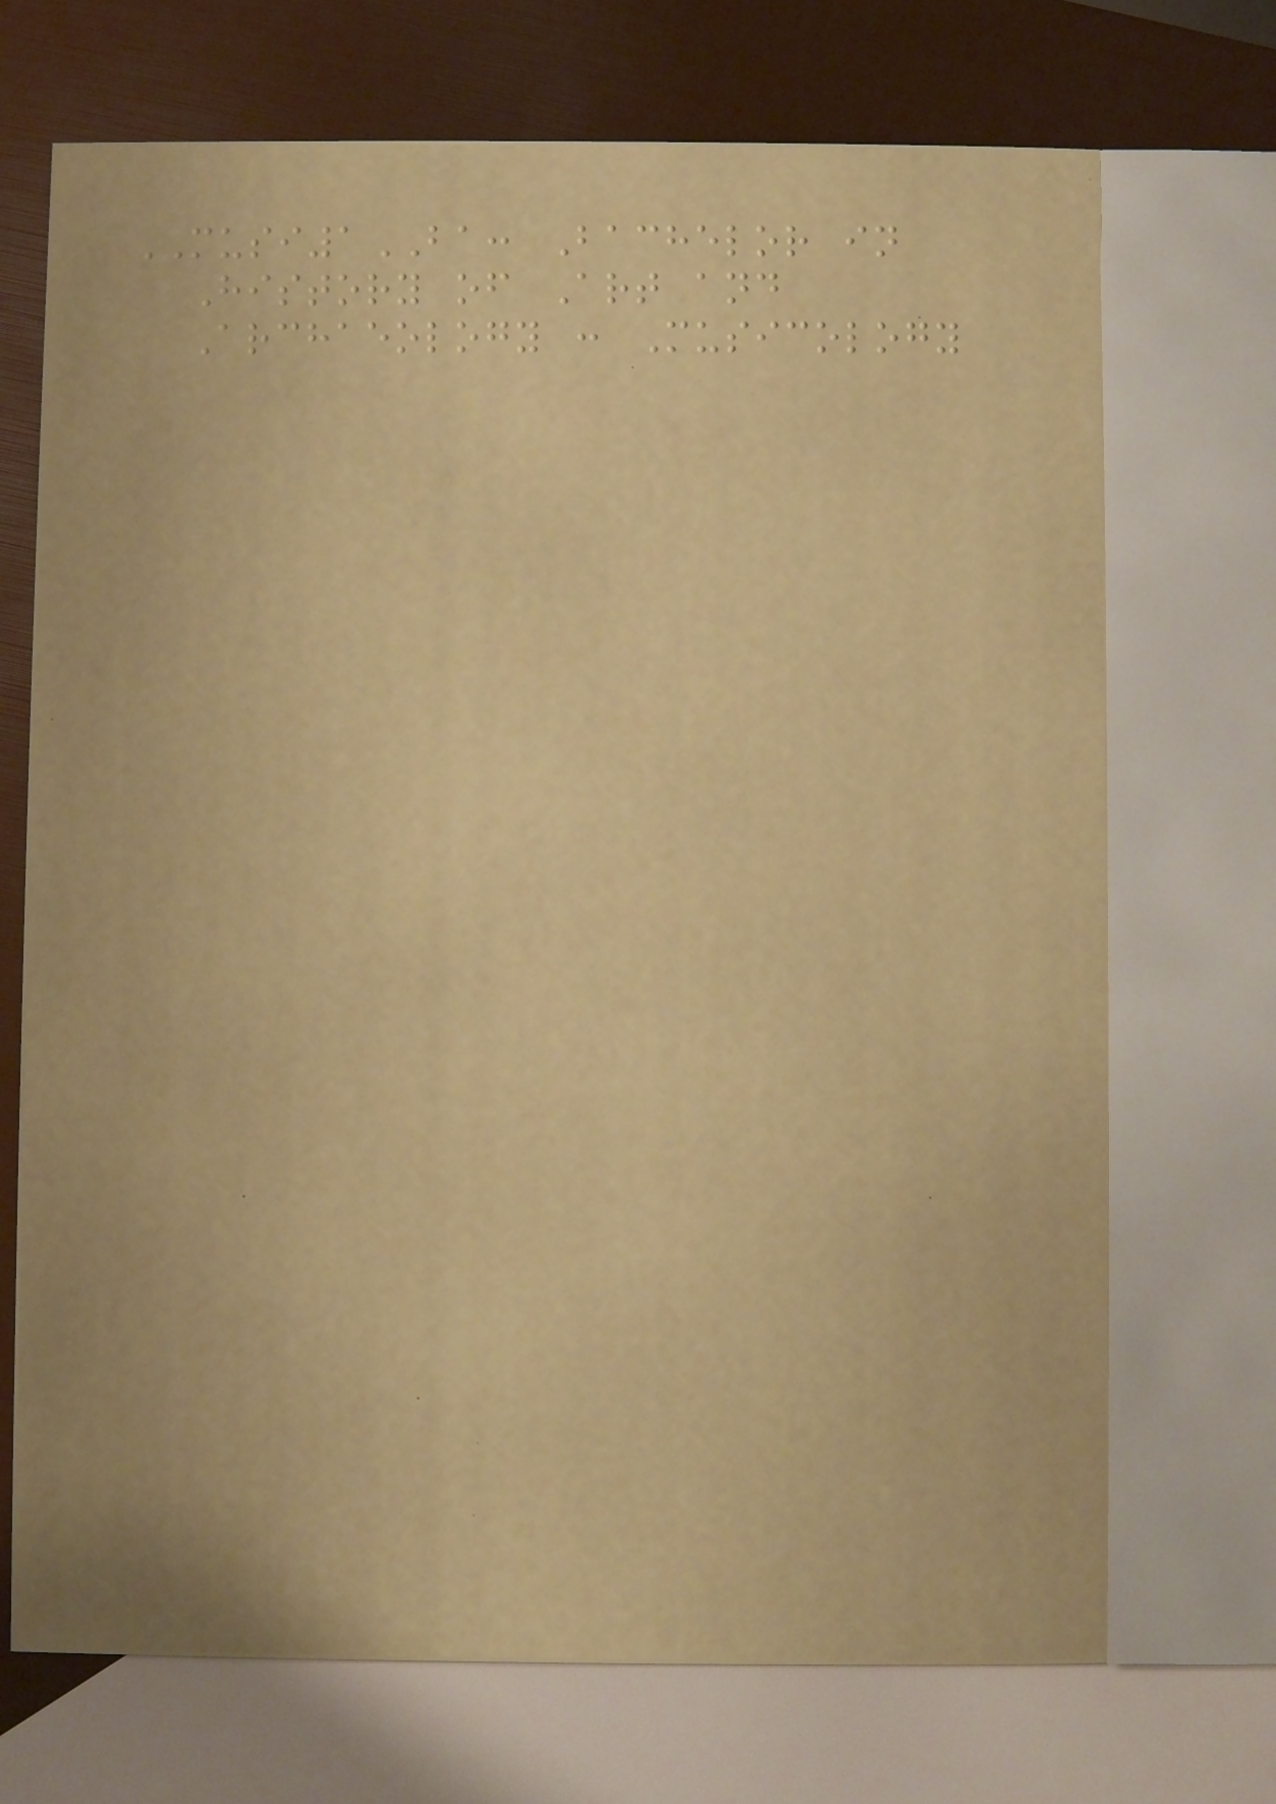MUSI1BA: Bachelor in
History of Art and
Archaeology : Musicology
